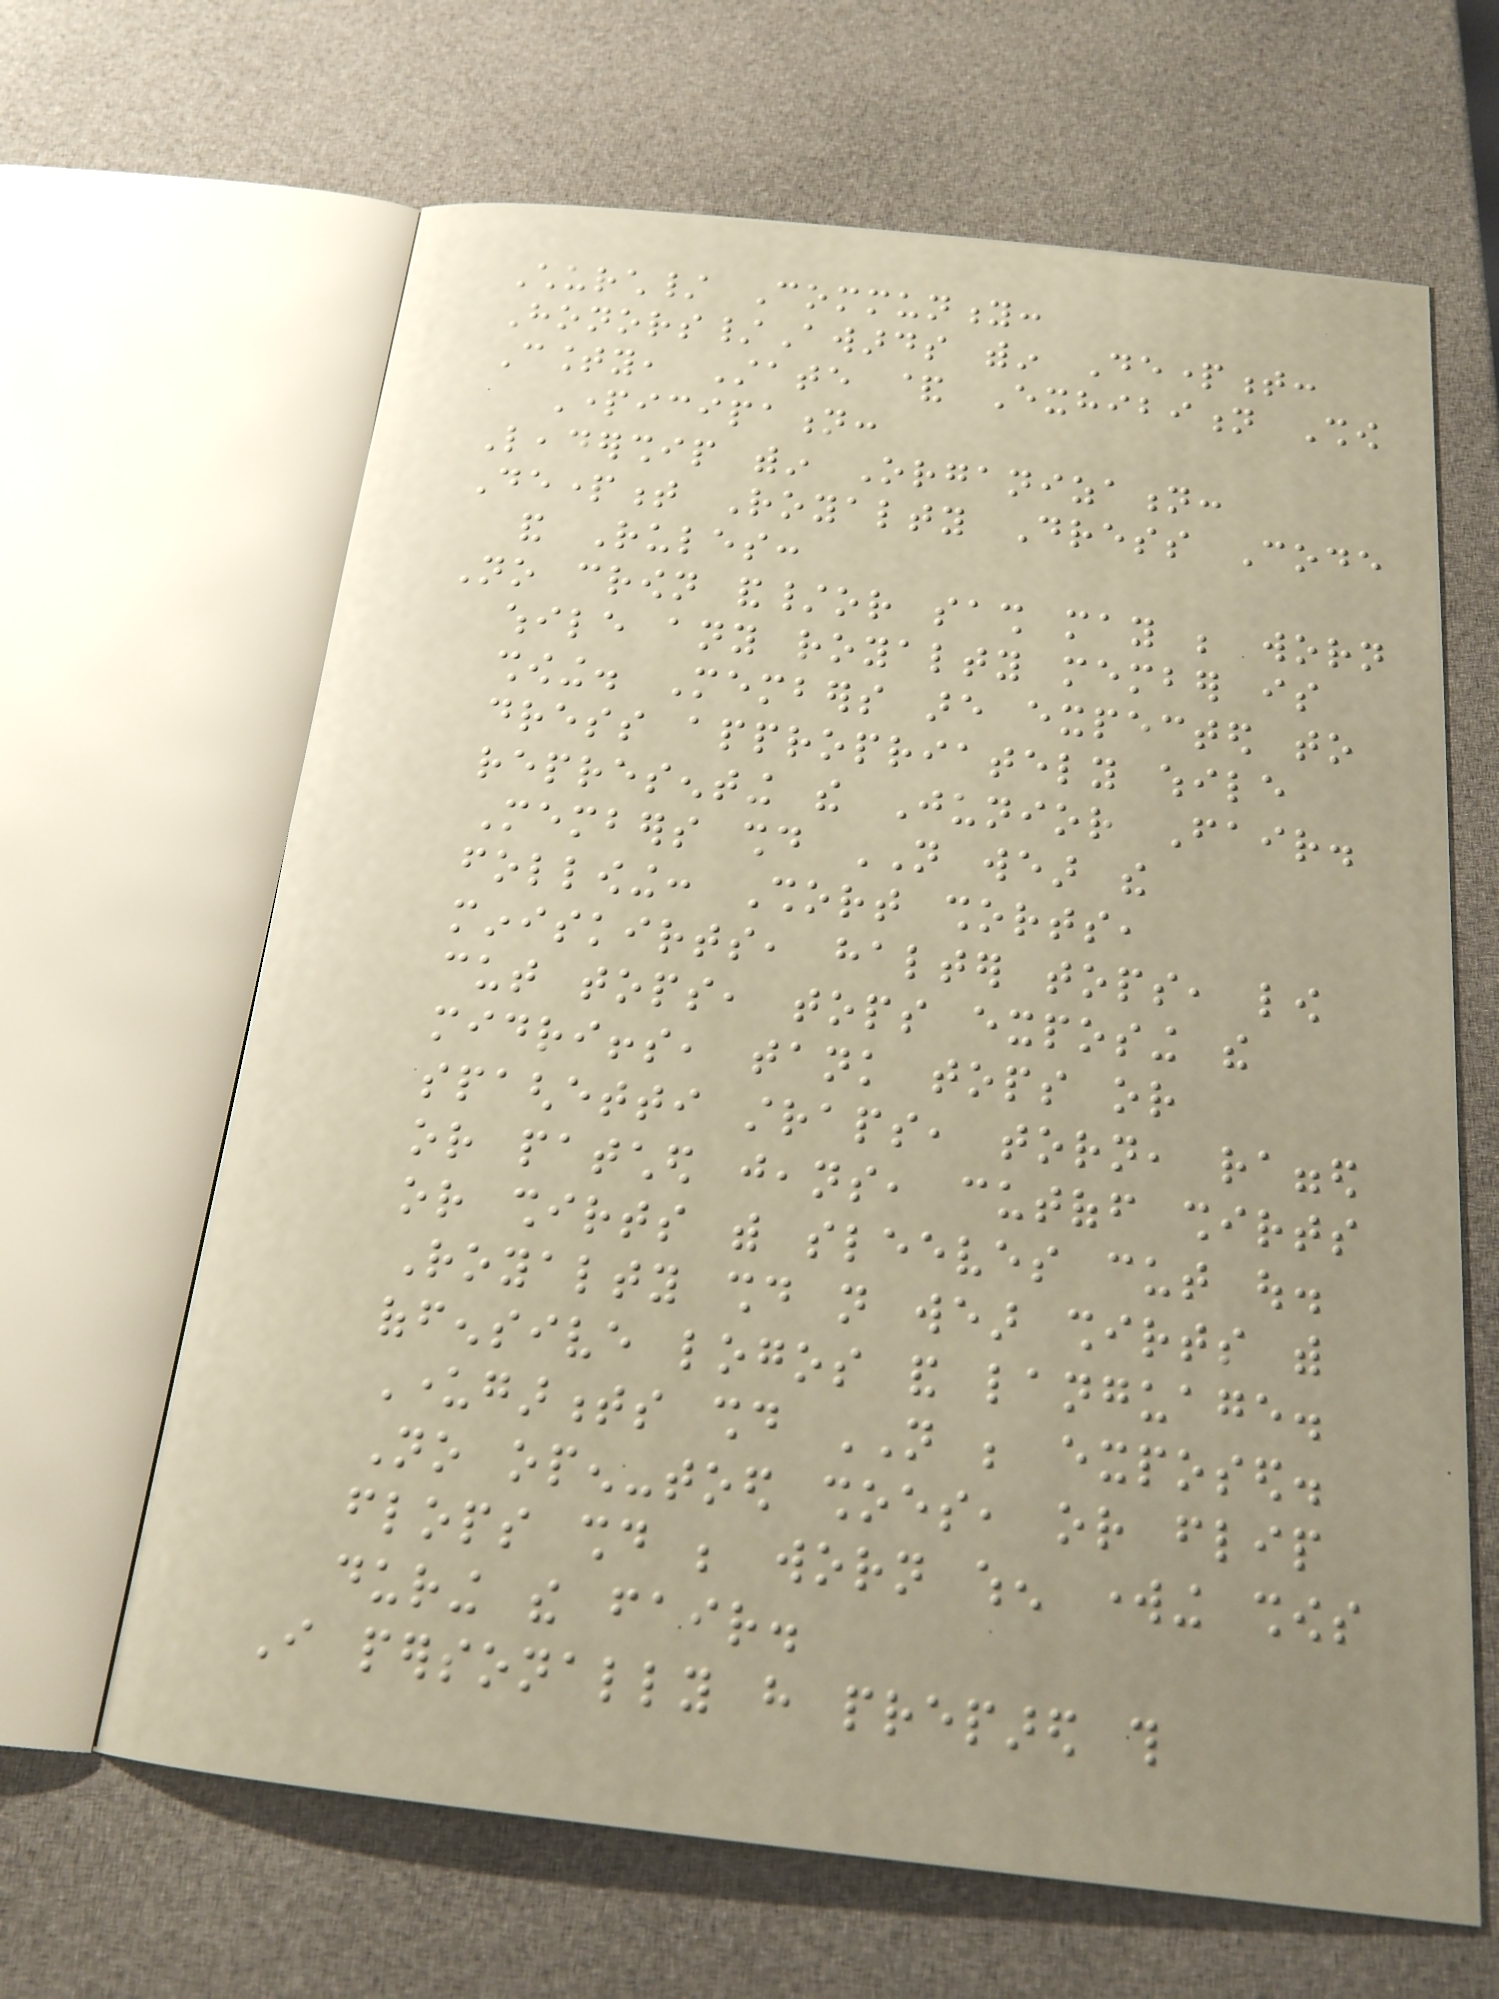Church/ Community:
Honors/Awards within Department:
County, State & Exhibition Show
Participation:
Leadership within Organization:
Department Royalty Dress Code
and Rules:
No crown and/or sash may be worn
while any royalty member is
showing. Members are expected to
dress appropriately while
representing the Junior Fair.
Members should NOT wear the
following: Short shorts,
miniskirts, halter tops, low
cut tops, tops exposing the
midriffs, tank tops or
spaghetti straps, torn, ragged
or patched jeans, cutoff shirts
or shirts with sleeves cut out.
Royalty should not wear shirts with
offensive logos and language.
Undergarments should NOT be exposed.
No open-toed shoes, or flip
flops should be worn when working shows
during the fair.
I personally have prepared this
